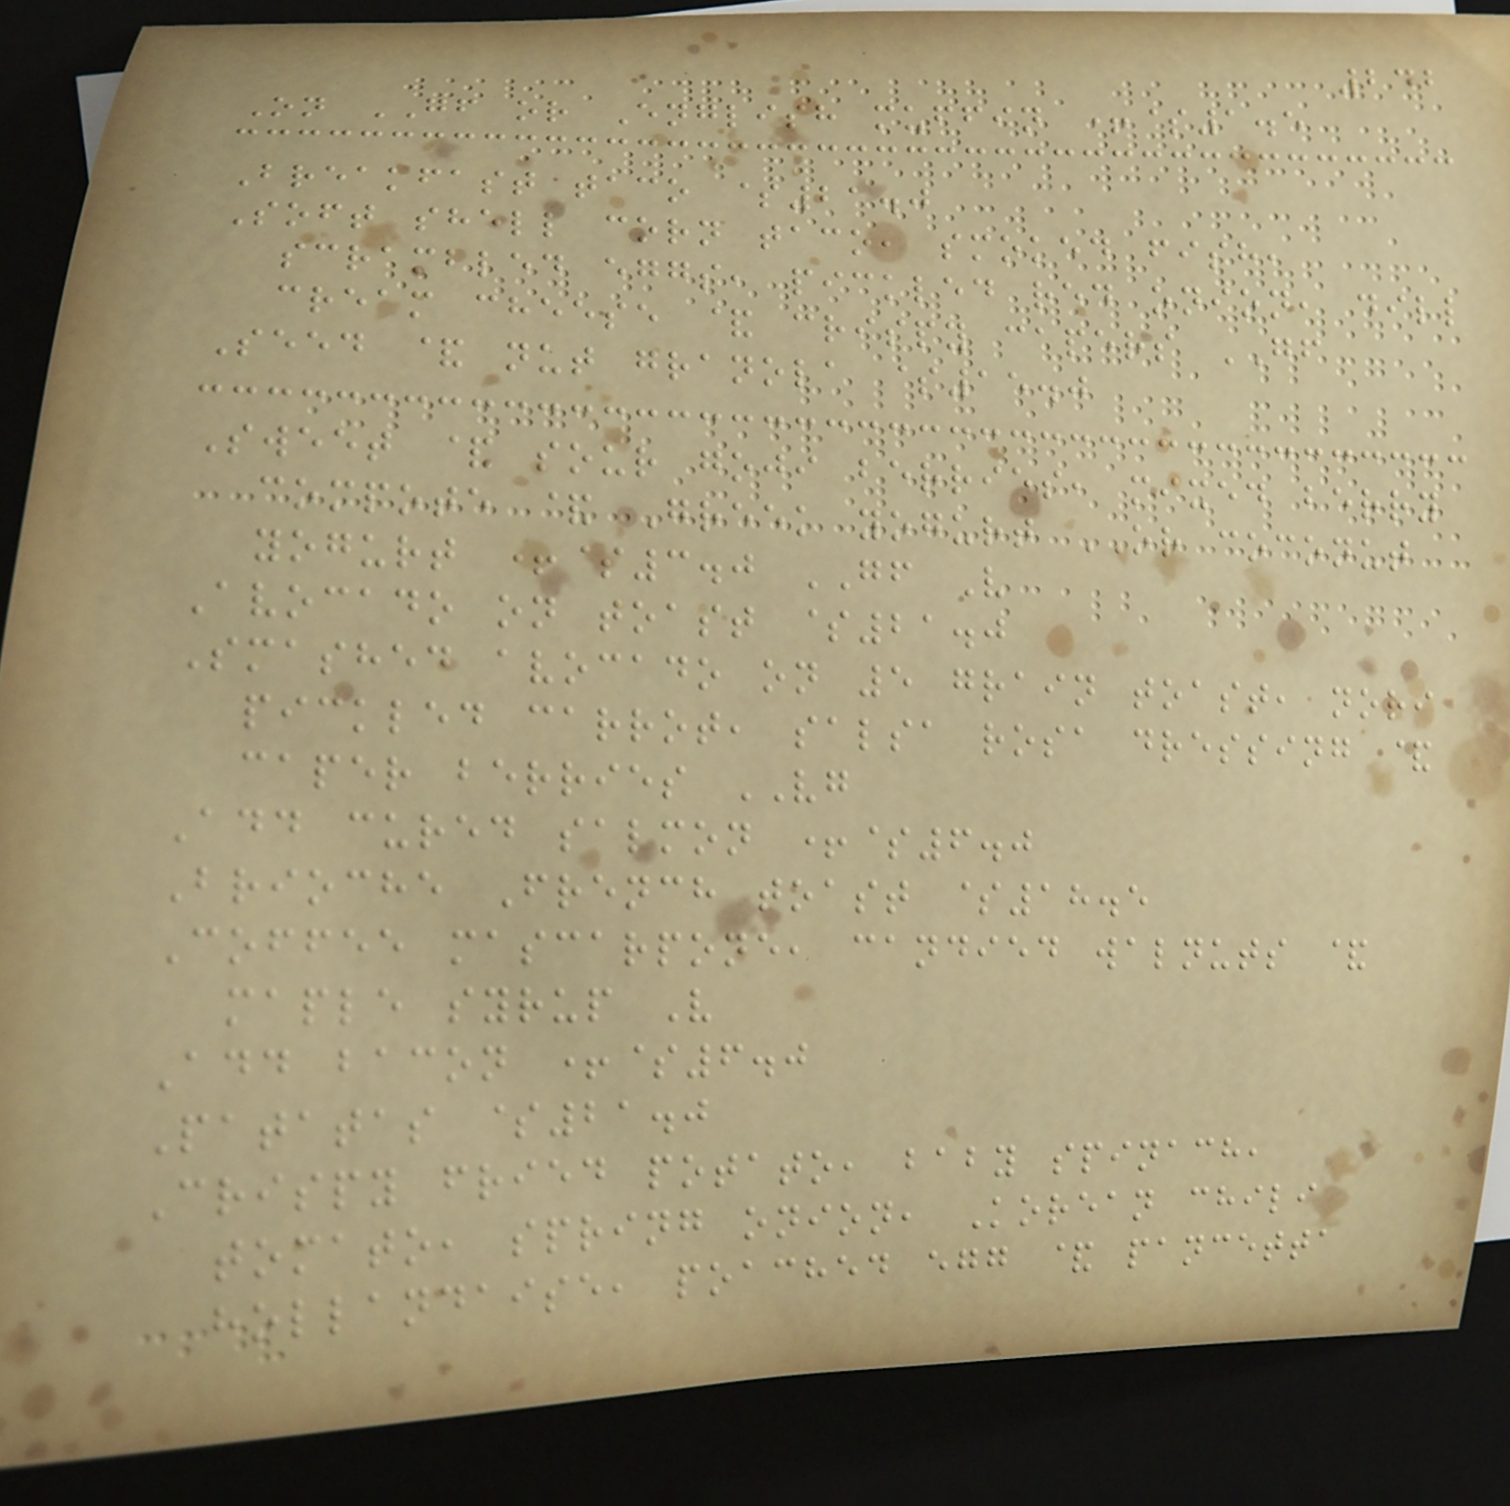242
On GF or English muffin +$1.5
Breakfast taco $21.0
Soft shell corn taco, smoked fish,
scrambled eggs, pickled red onion, dill
cream cheese & crispy capers GF
Seed & nut granola $15.0
Sweet & sour goji berries, mixed berry
compote & Greek yogurt OR coconut
yogurt +$3.0 GF V
Avocado on toast $21.0
Smashed avocado on 5 grain toast, nori
pickled carrot, salsa rosa dressing &
caper berries VG
Add cured salmon +$6.0
Brioche French toast $18.5
Coffee mascarpone, candied walnuts &
maple syrup V
Add bacon +$6.0
Patatas $21.0
Crispy fried potato, baby spinach,
tomato, spring onion, Korean chili
hollandaise, poached egg & pancetta
